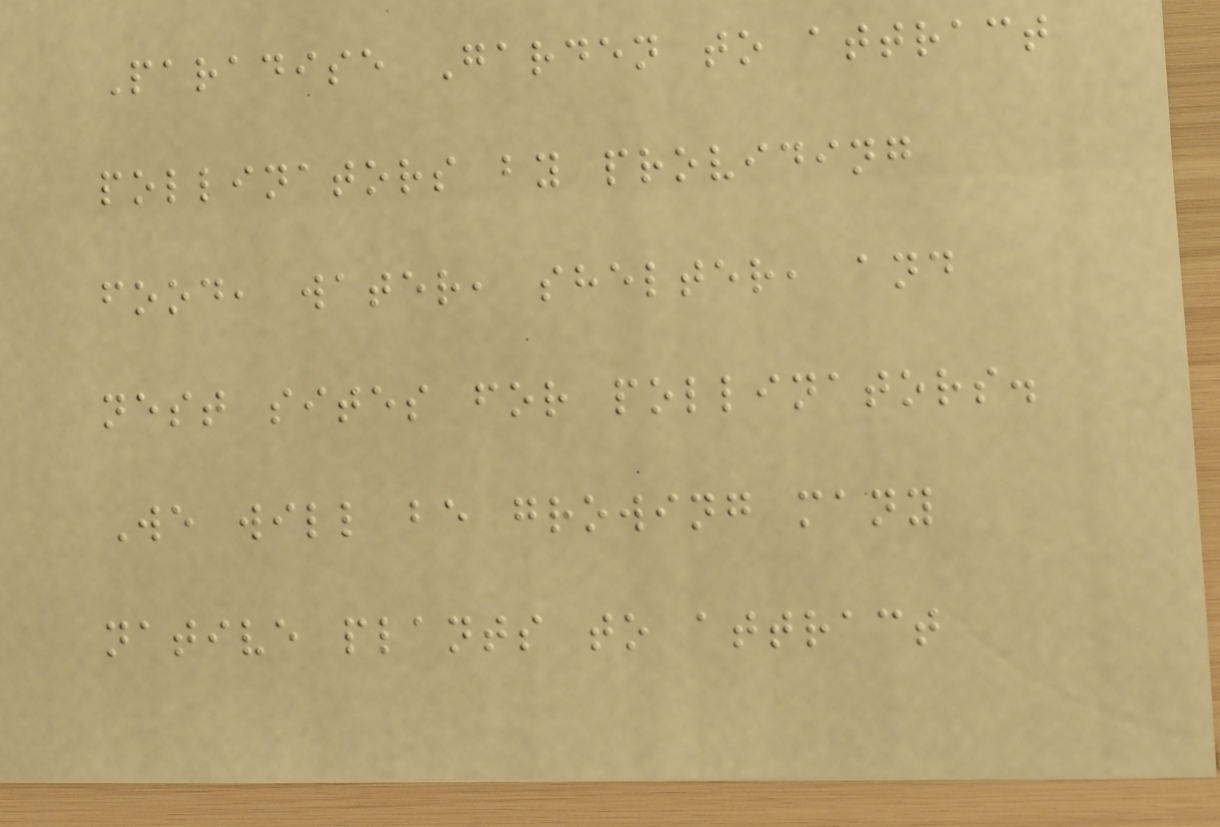Paradise Garden to attract
pollinators by providing
food, water, shelter, and
nest sites for pollinators.
We will be growing many
native plants to attract
